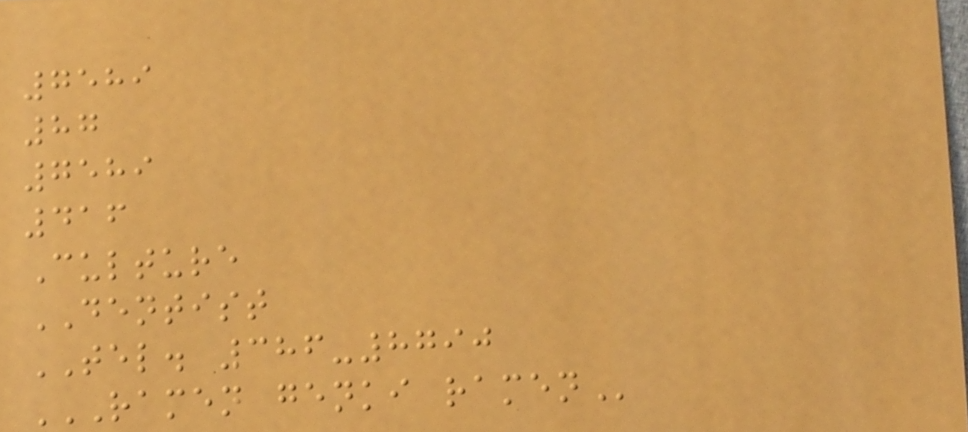7589
87
7589
416
Culture
DENTIST
TEL. 386-8790
RAMEN GENKI RAMEN
